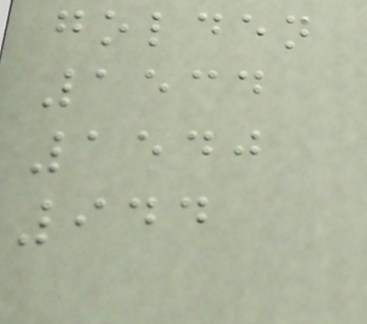golden
1534
1540
944
